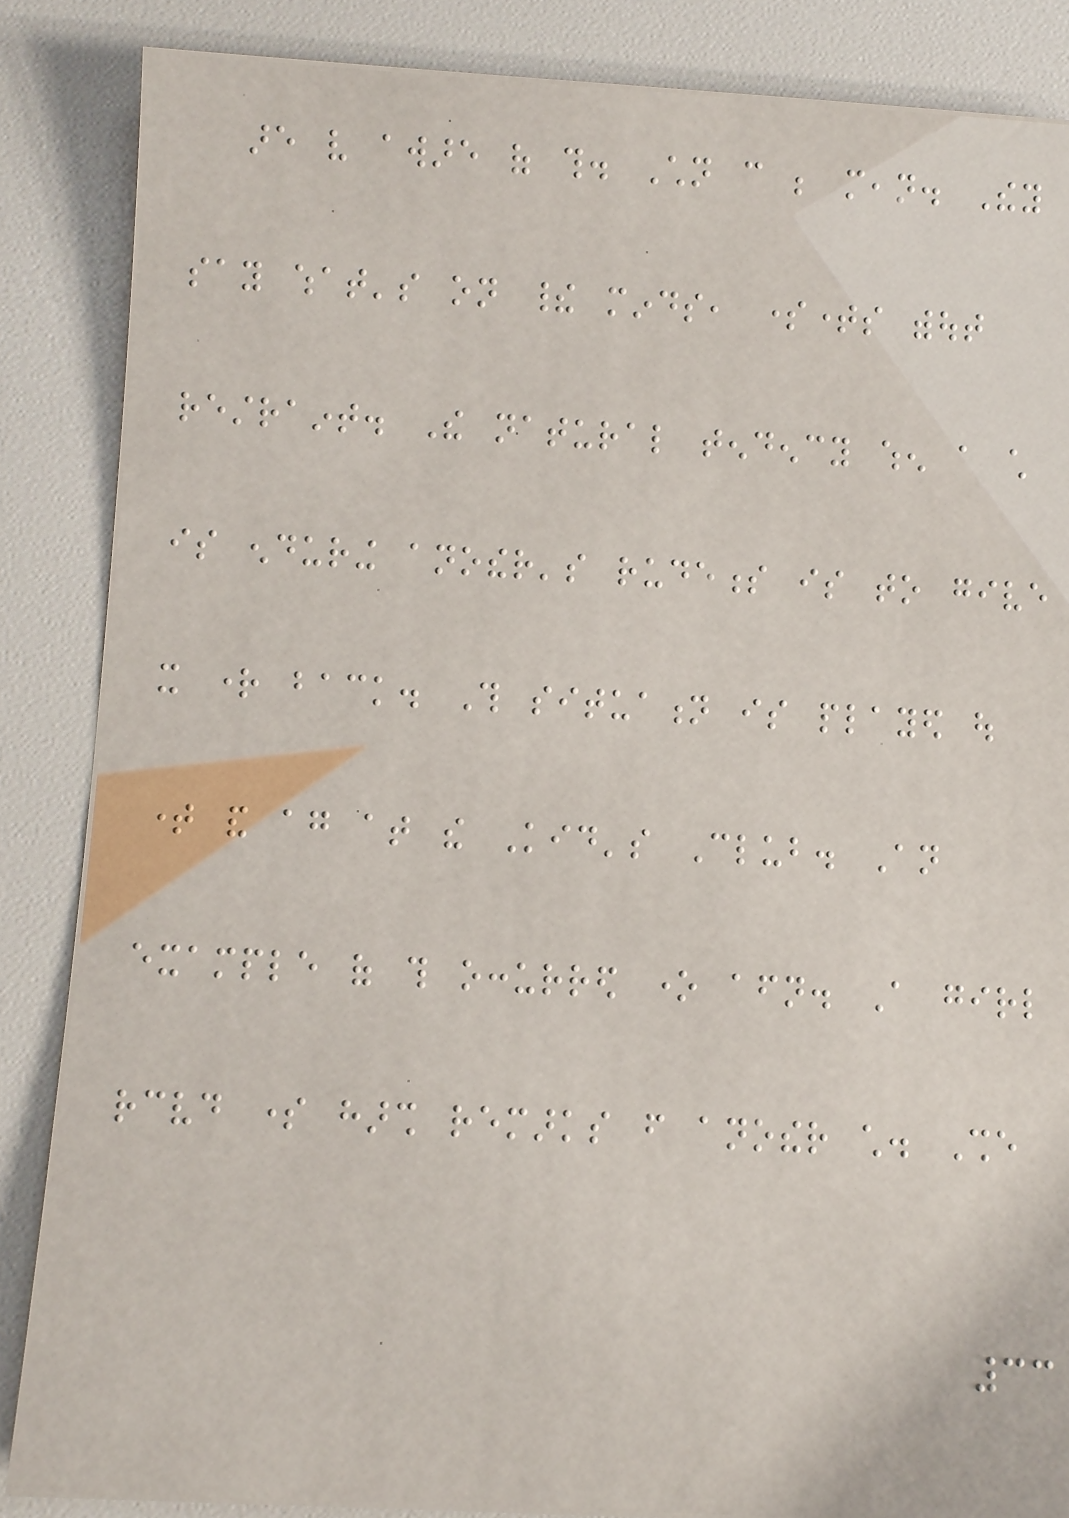are very aware of this. Children can be mean. They
say what's on their minds, sometimes without
restraint. The natural tendency when a child
is enduring another's rudeness is to give
it right back. This situation is played out
time and again at the Kid's Club. An
example of this occurred one afternoon. A girl
received some harsh remarks from another child. She
33
